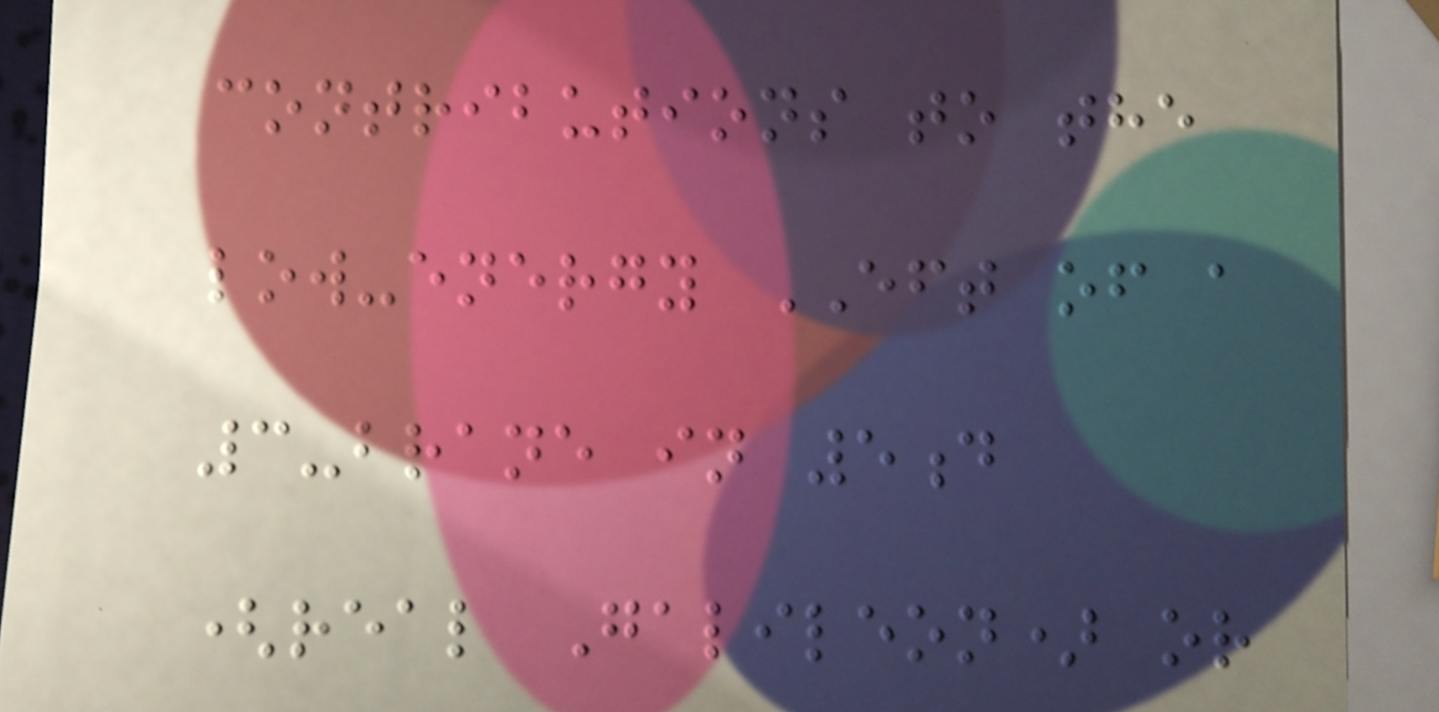contributions to the
low-energy EFT of a
3-brane in 5d
(real Galileon) or
